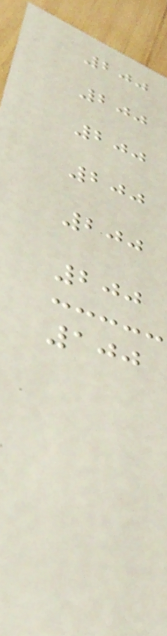200
200
200
200
200
200
100
